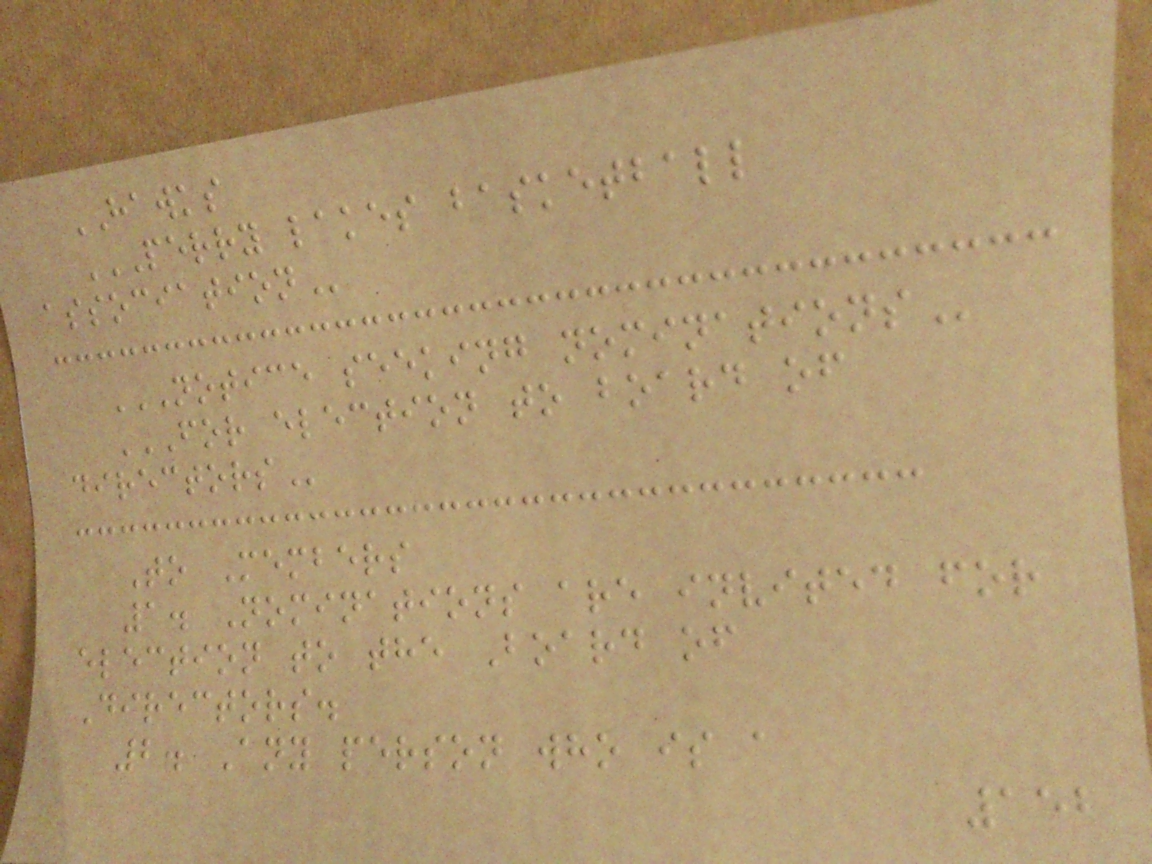HAWKS
PERRY LAKES BASKETBALL
ASSOCIATION
NOTICE SEEKING NOMINATIONS
FOR ELECTION TO BOARD OF
DIRECTORS
To Members
1. Nominations are invited for
election to the Board of
Directors.
2. Any person who is a
152
